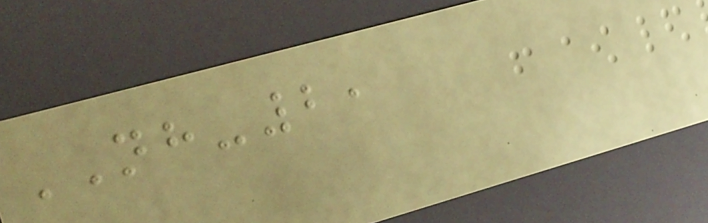NH-2,
